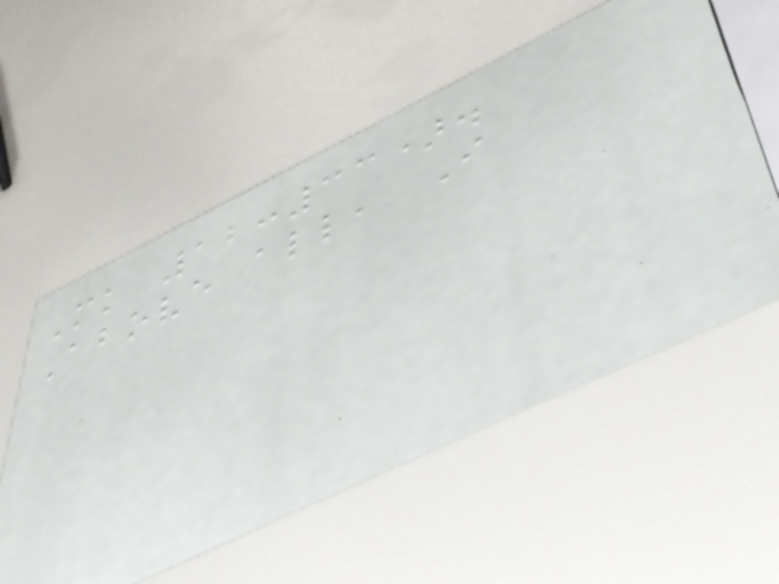Mk 12:33).
Above all, I
